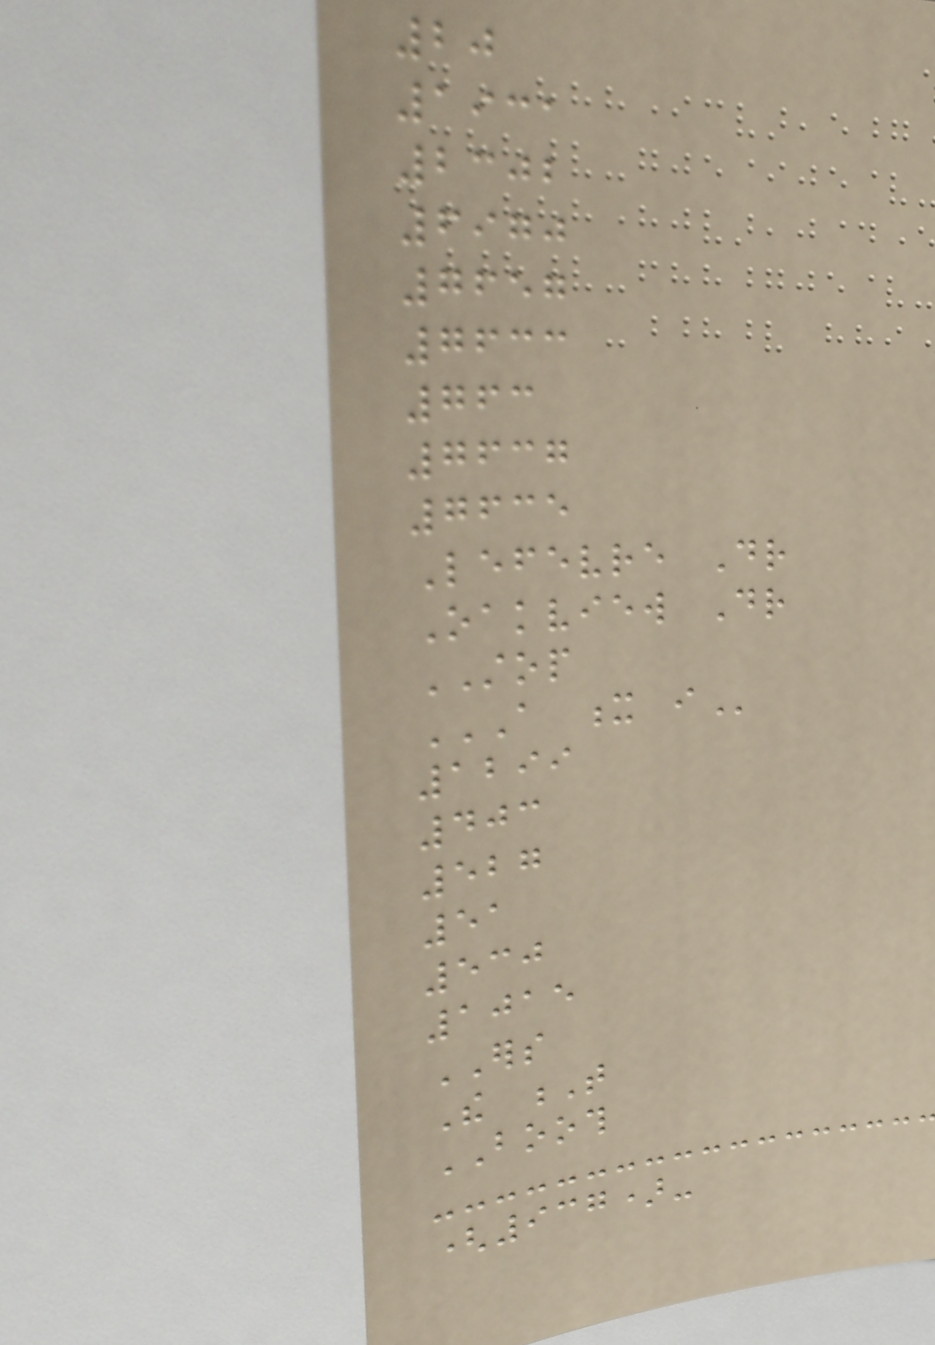20
1931
2302
6970
7657
7633
763
7637
7635
Lefevre Dr
Oakview Dr
STOP
A X I
1299
403
527
51
530
1015
ERS
The T
BOOTH
(937)-
